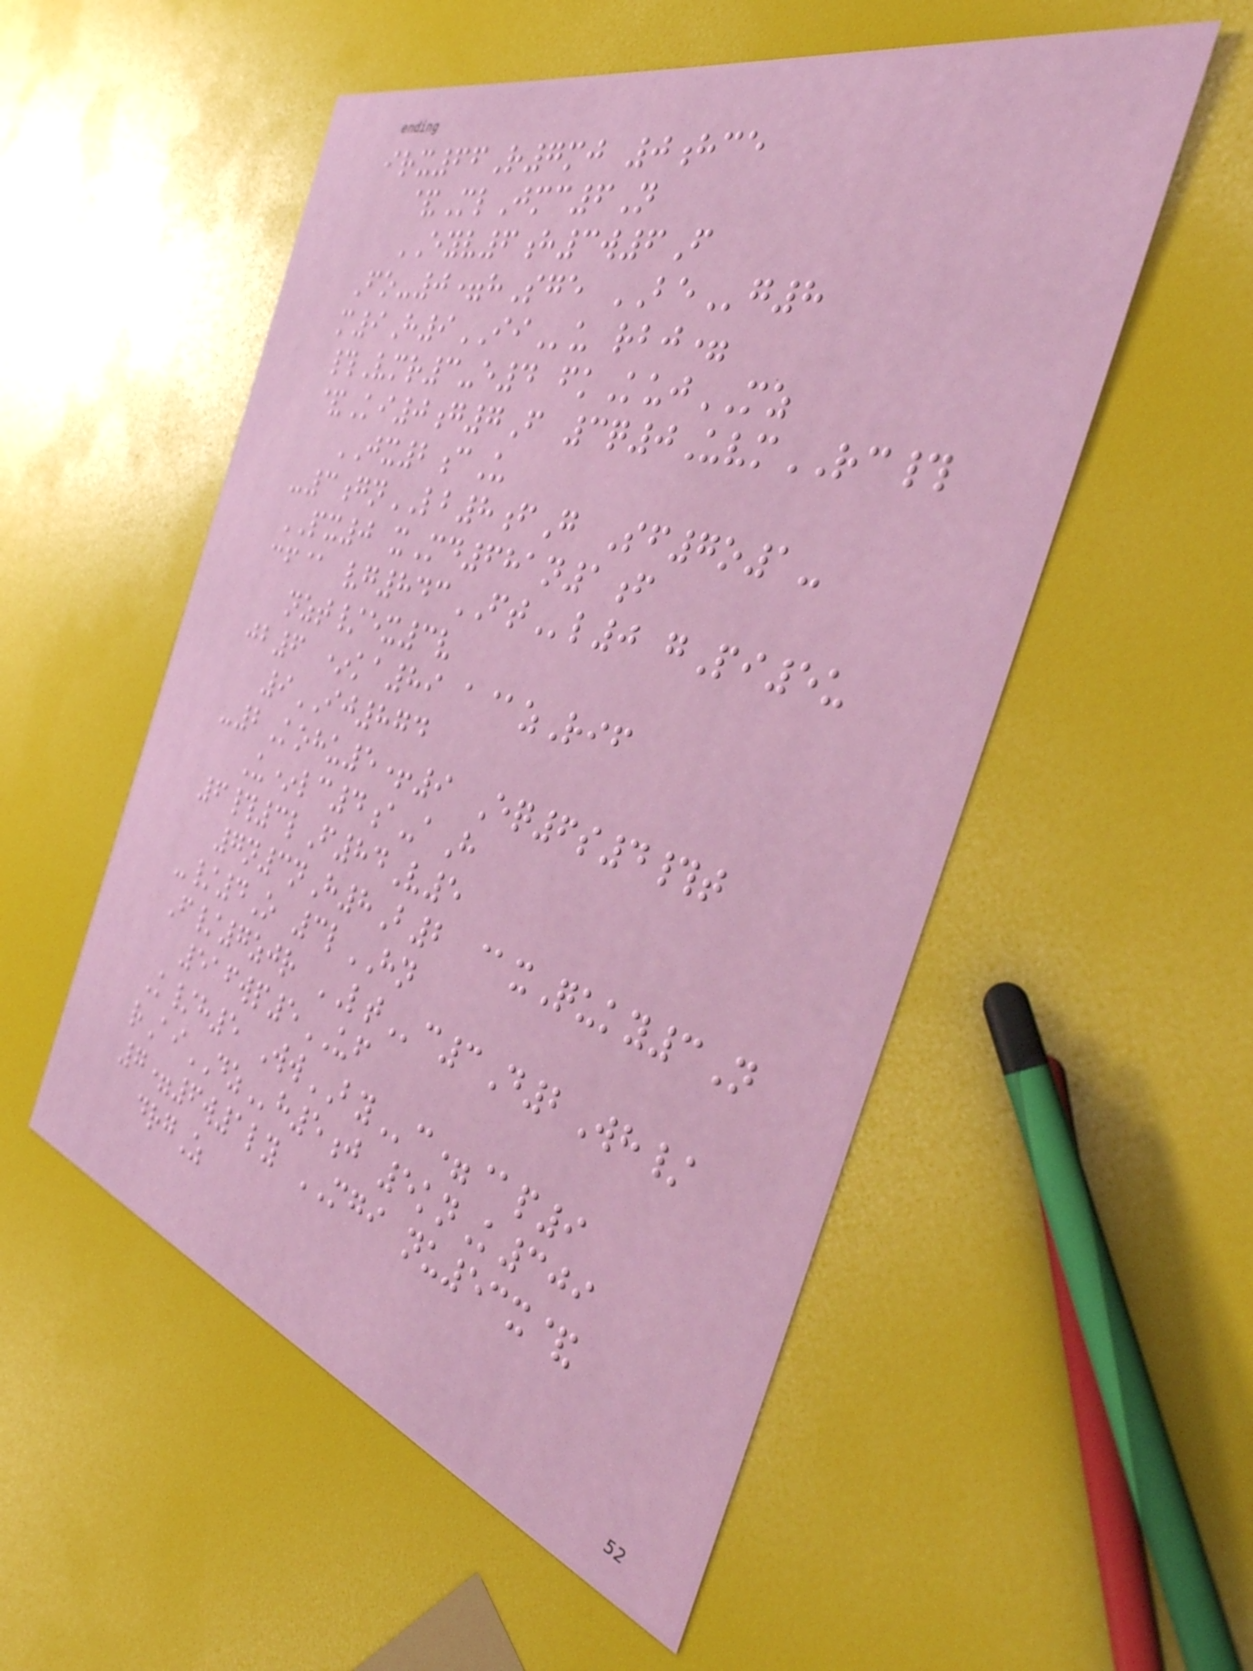irx66R7mj 0hce
&MlJmc6N
EYV6h3w6F
Fo-0=hSge BEg8
m9H9IIu rbj=
#Vmr3-e4 fkKujMZ
&Ki0g7F 3q0UvmRC#
JX2cU
-3gnLB8fG Sf7o1-
PX0 xMd681n1f
cf@ vg843FTl0 gPi5u
nzt/ex3v
jb6 *ka89 a@zRif
9IJ874
-2Kohu5+9 Eq6s4#t
U*lc4a-aH
6#3lF84V5
7n3nH8B2 @xQuky3N
-/4O 3lHN
F/7zjr LTc3D2Wh/
516wp5UF
K/h5 WwBYc=@p9
rAiDZh5j 5knK309
7=6w1ly MGI nu53x&
drgZ
